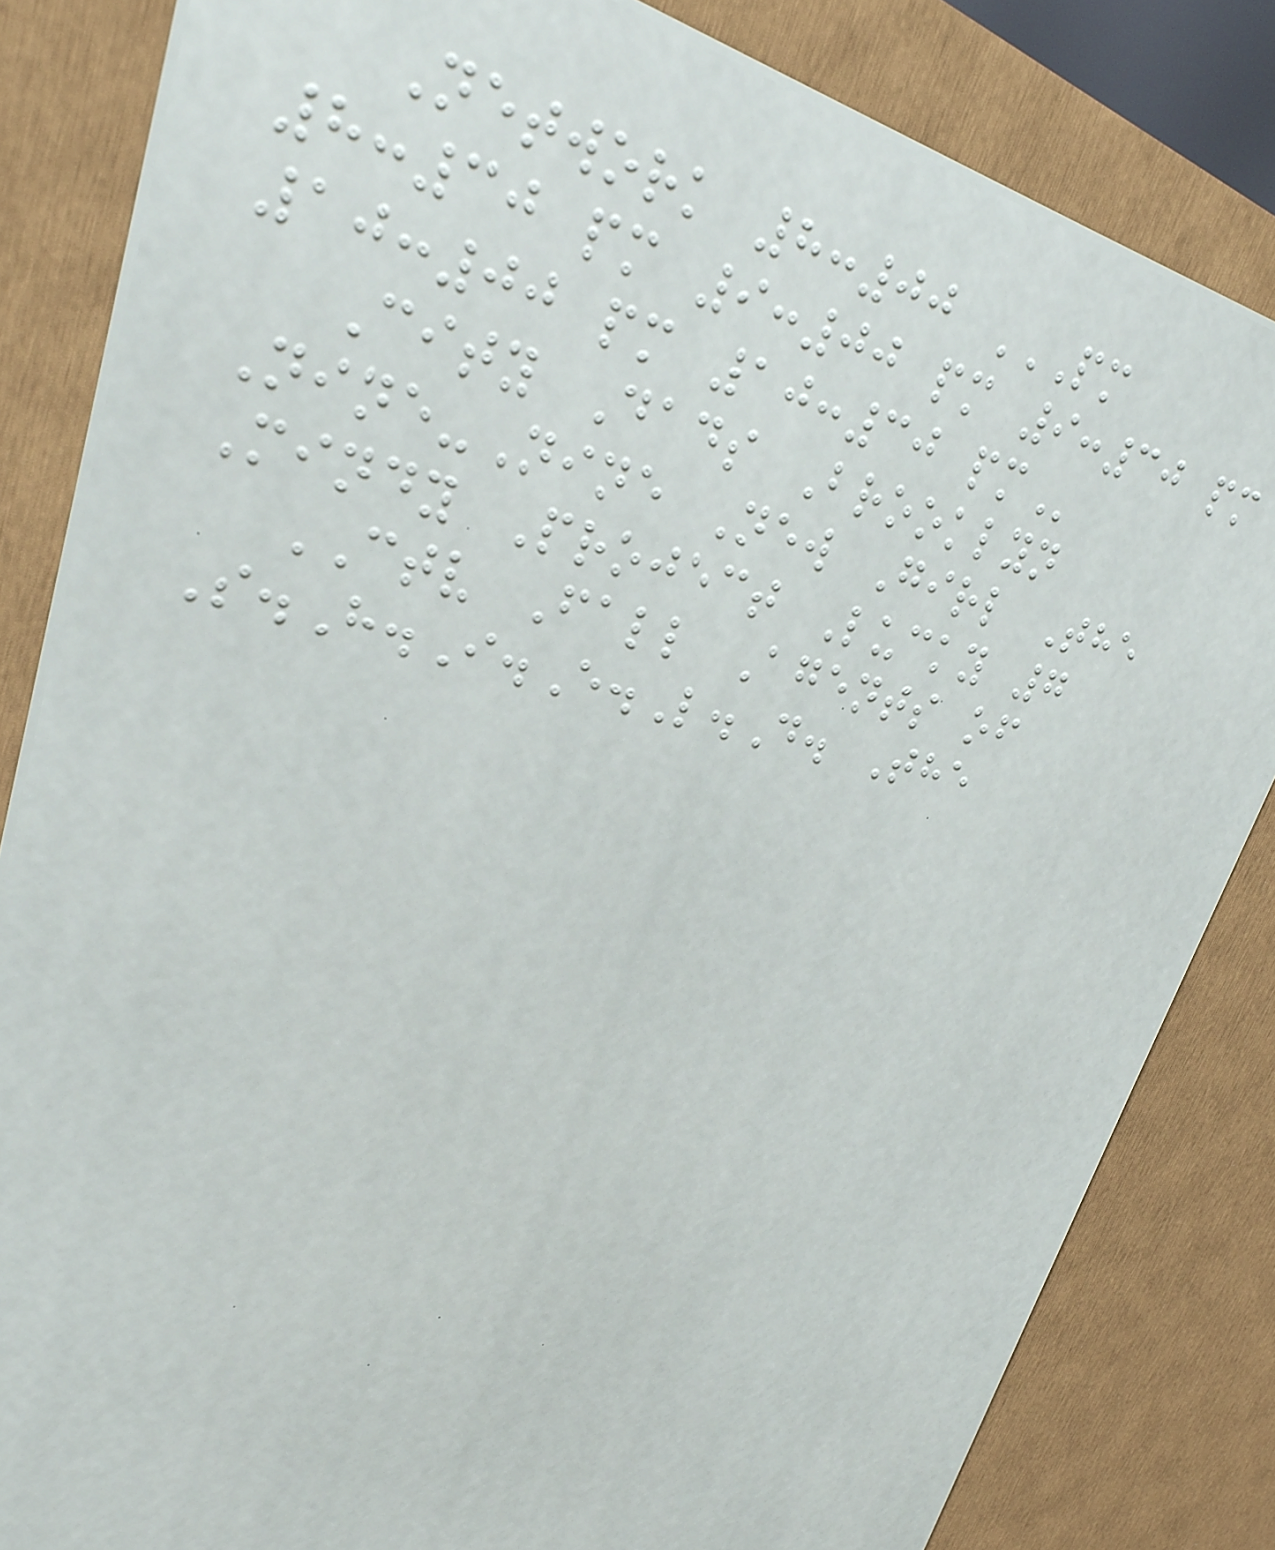Network 8:00 PM
8:30 PM 9:00 PM 9:30 PM
10:00 PM 10:30 PM
City Dads Brooklyn
Nine-Nine New Girl The
Mindy Project Lucky 7
CTV Fall Agents of
S.H.I.E.L.D. The
